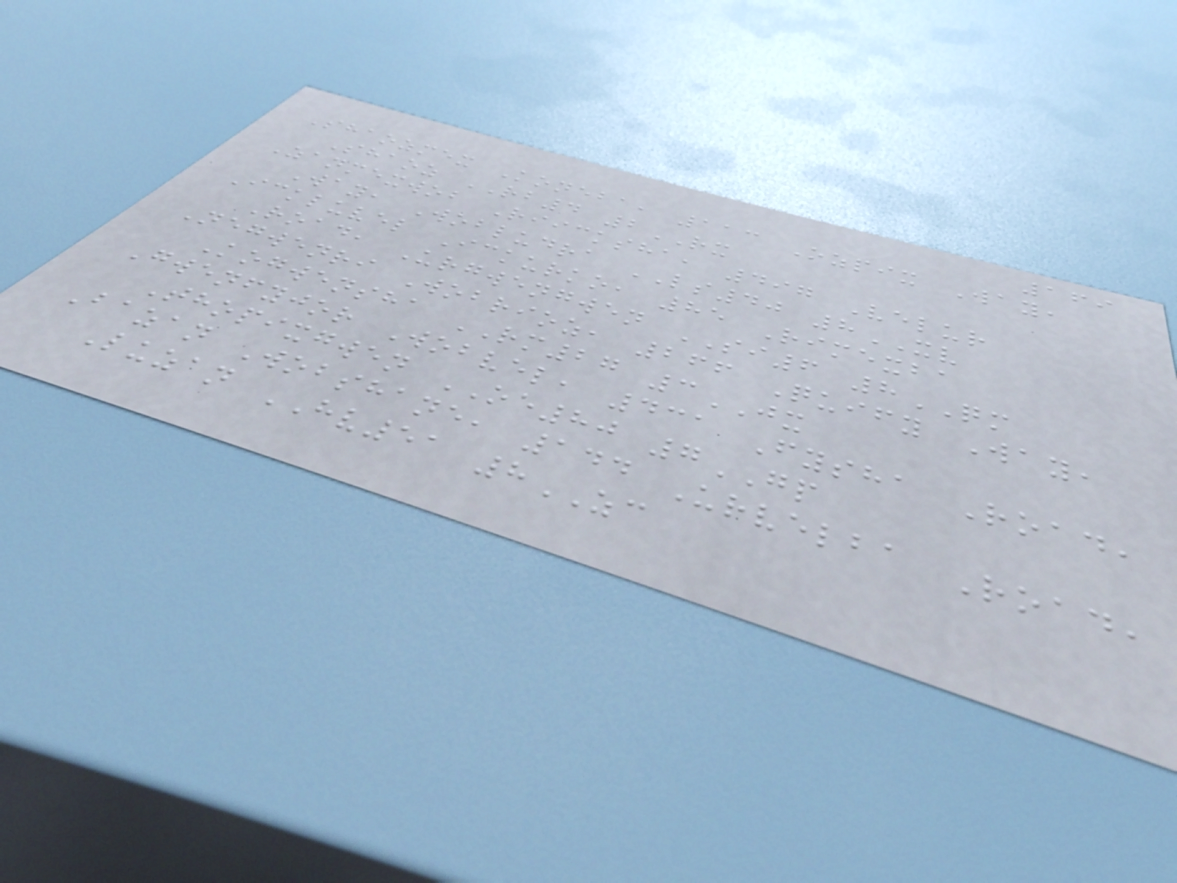169
Shaozmex Koneba, 113 Ozpix Way,
Shaoz RB4 2RX
Zanmexwob Riicksha, 497 Velur
Way, Wobludra LS40 8XV
Ickluvel Ickurko, 85 Rimexba
Road, Urgwengwen SI6 8QM
Negwenri Wobrioz, 266 Quify Way,
Kogwensha RM27 3JX
Gwenfyjor Wobvel, 431 Fysha Road,
Thopixgwen OE80 7GP
Bazan Wobshane, 144 Urvelba Road,
Luzan HV51 8ZC
